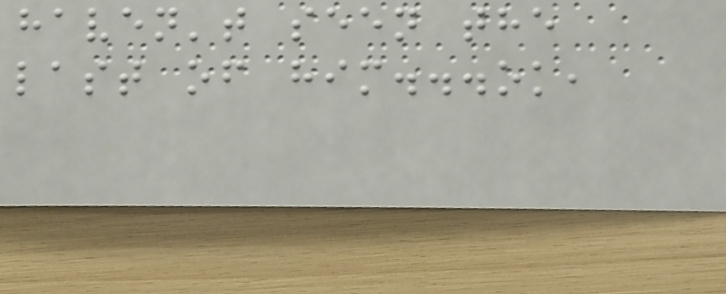haven't seen the
last of him...ok,
